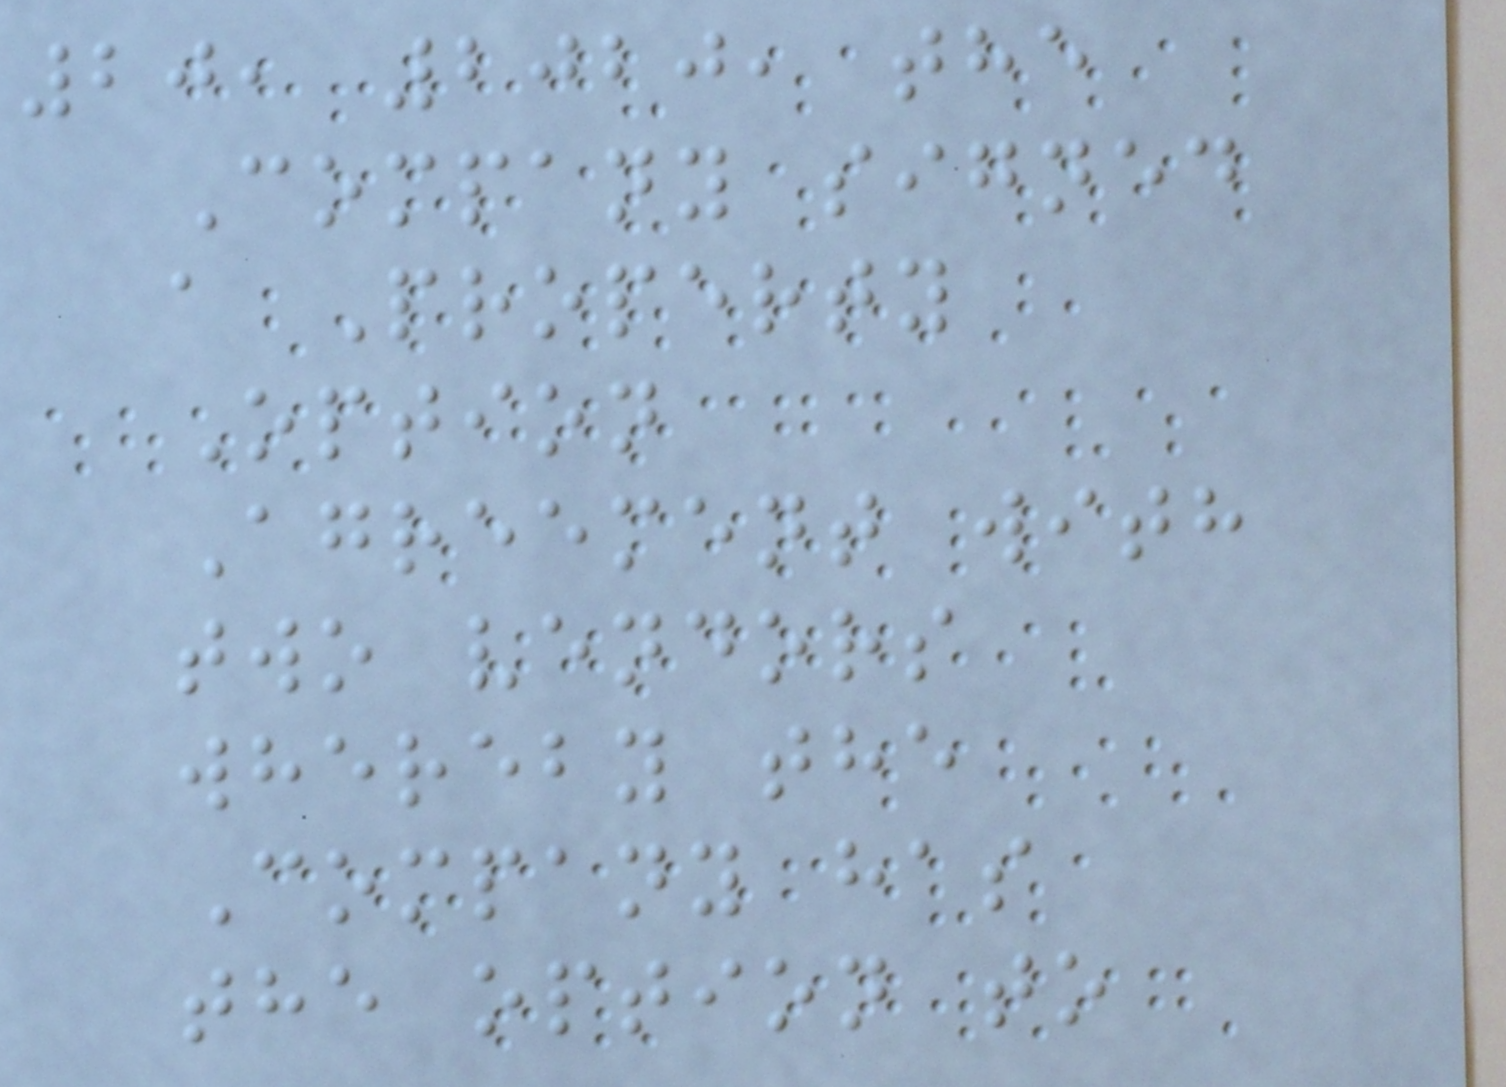20, 2020, the
Company signed
a Property
Option
Agreement with
two vendors
whereby the
Company has
the option to
